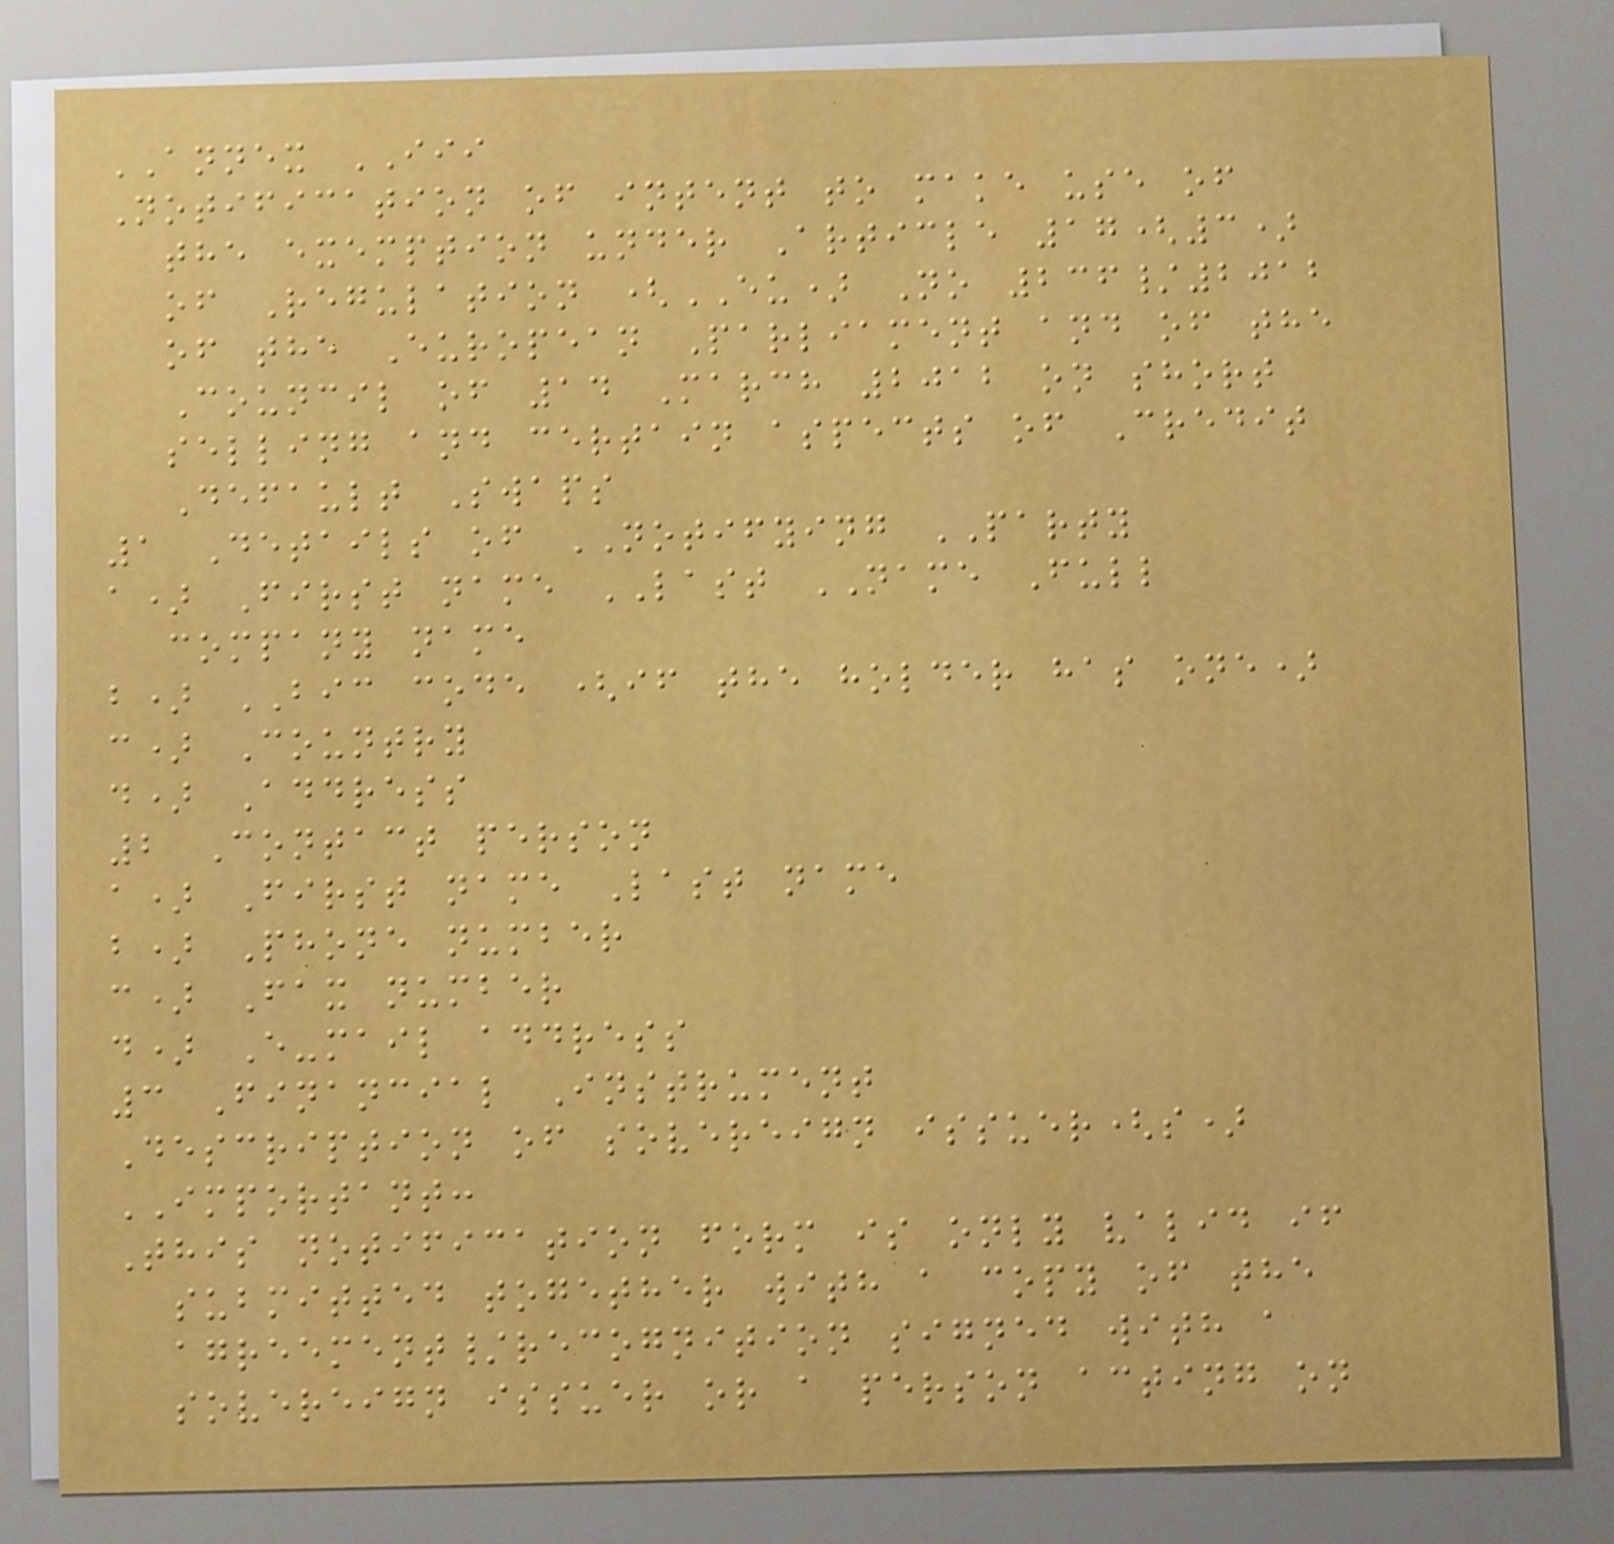ANNEX III
Notification of intent to make use of
the exemption under Article 17(3)
of Regulation (EU) No 236/2012
of the European Parliament and of the
Council of 14 March 2012 on short
selling and certain aspects of Credit
Default Swaps
1 Details of NOTIFYING PARTY
a) First name LAST NAME Full
company name
b) BIC code (if the holder has one)
c) Country
d) Address
2 Contact person
a) First name Last name
b) Phone number
c) Fax number
d) E-mail address
3 Financial Instrument
Description of sovereign issuer(s)
IMPORTANT:
This notification form is only valid if
submitted together with a copy of the
agreement/recognition signed with a
sovereign issuer or a person acting on
